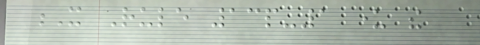X Rule 13p-1 under the
